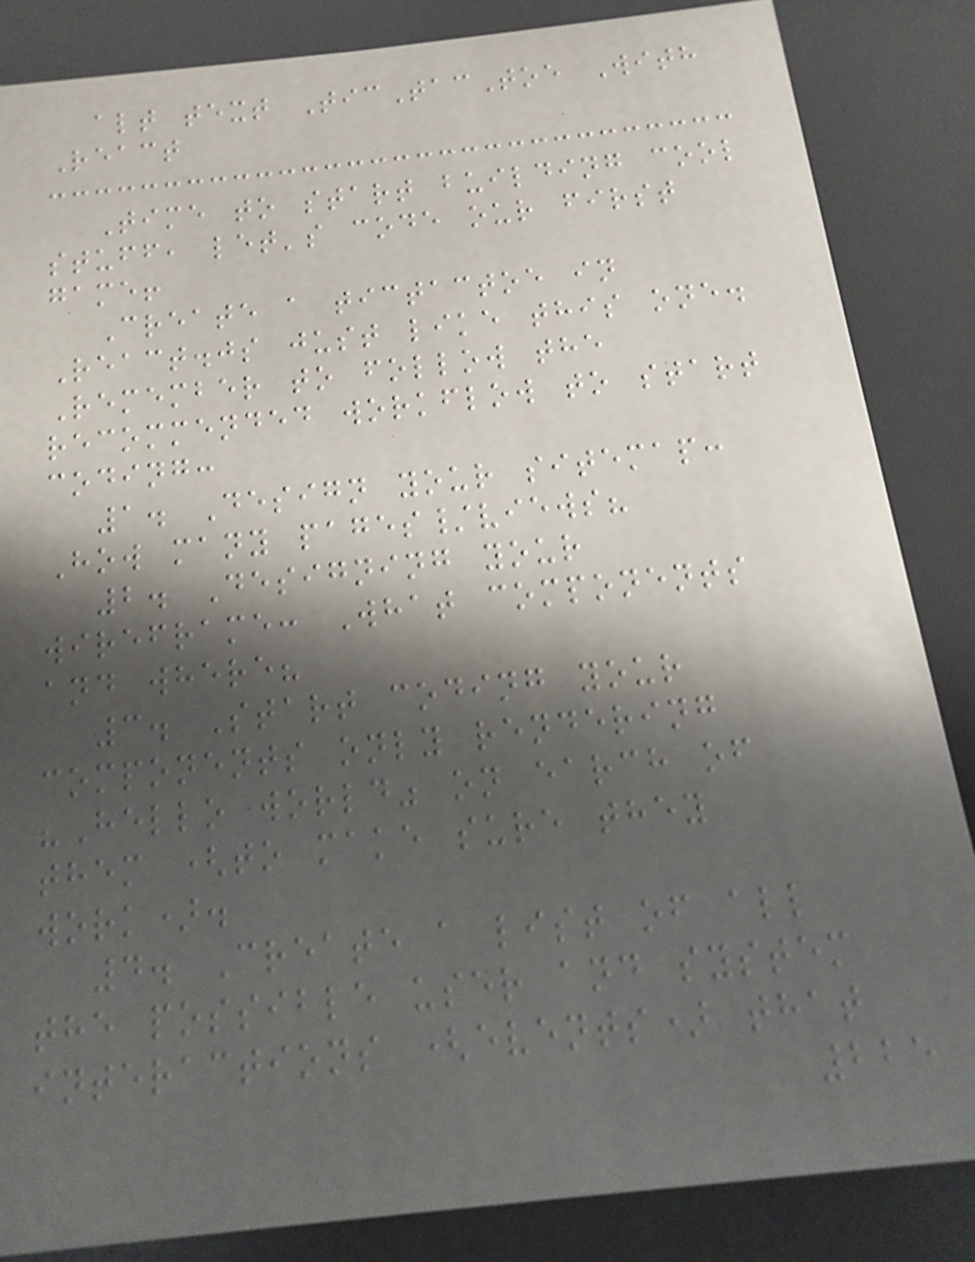alt text TicTacToe With
React
Time to start building cool
stuff, let's code our first
game!
Create a tictactoe in
React.js just like this one.
Remember to follow the
recommended workflow to start
coding:
1. Design your sitemap:
How many pages/views?
2. Designing your
wireframe: What components
and where?
3. Start coding your
components only rendering
"Hello world" on earch of
them (to make sure they
work).
4. Create a list of all
the possible user and system
interactions (events) that
225
